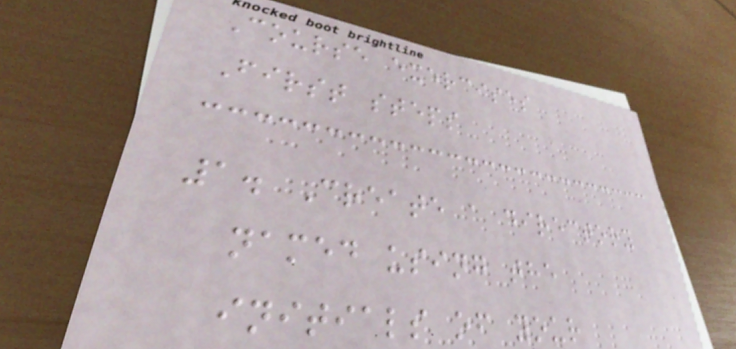Course exercises
First steps
1. Create a directory
named using the
initials of your
